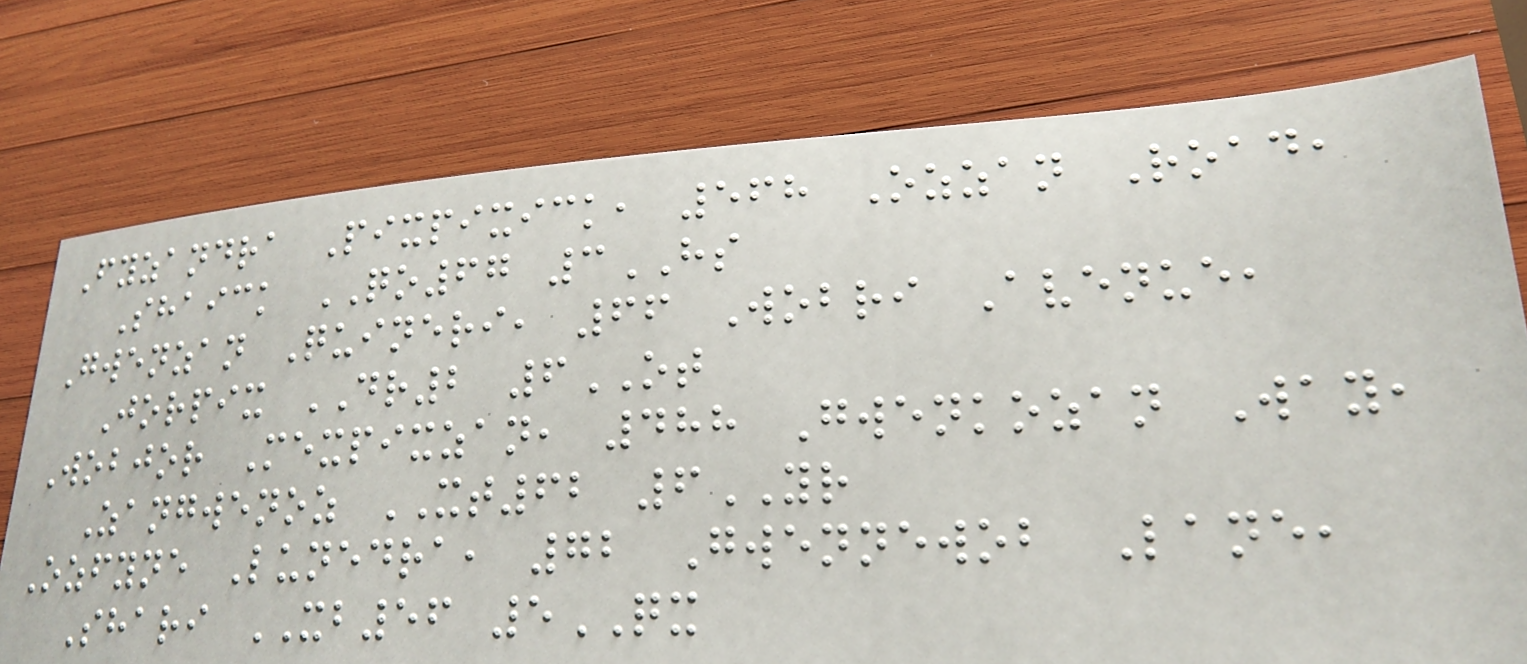Fyzandra Pixpixick, 568 Ozzan Road,
Shaick QO67 3HS
Gwenzan Quineri, 66 Wobri Avenue,
Jorpix DR2 6OT
Wobjor Mexpixzan, 488 Gwenkozan Way,
Zangwenoz XT62 6YR
Ozfyne Lunedra, 72 Gwennewob Lane,
Shari XB56 5QX
